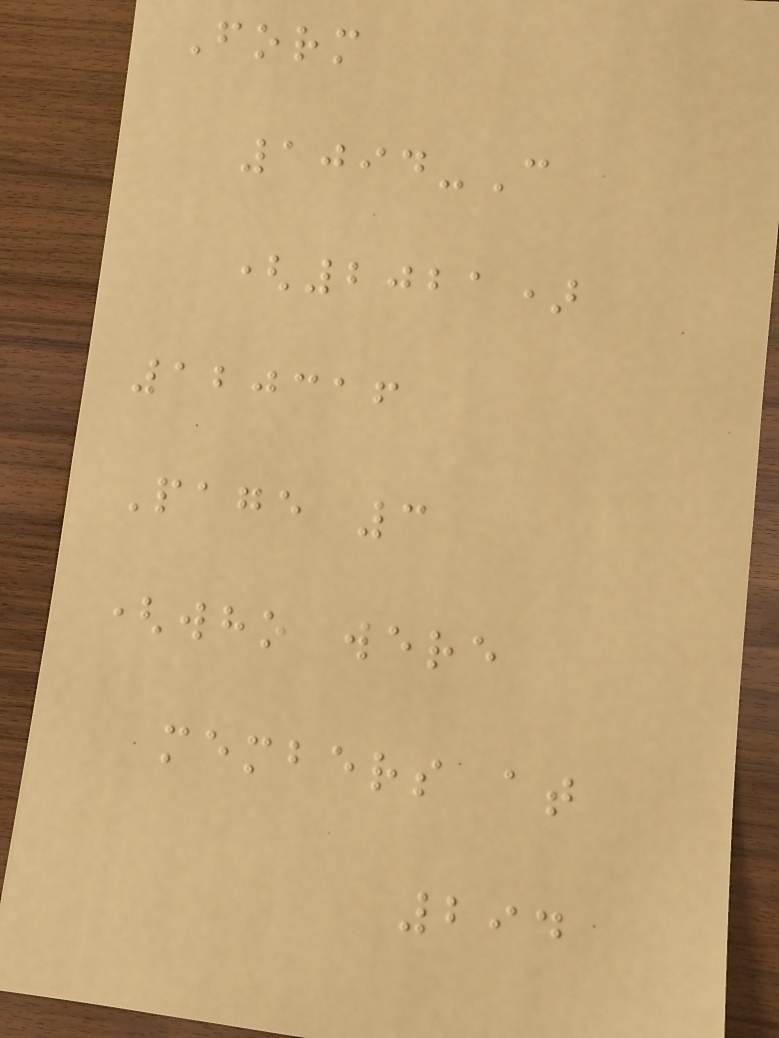Form
1094-C
(2021)
120316
Page 3
(who were
members at
294
